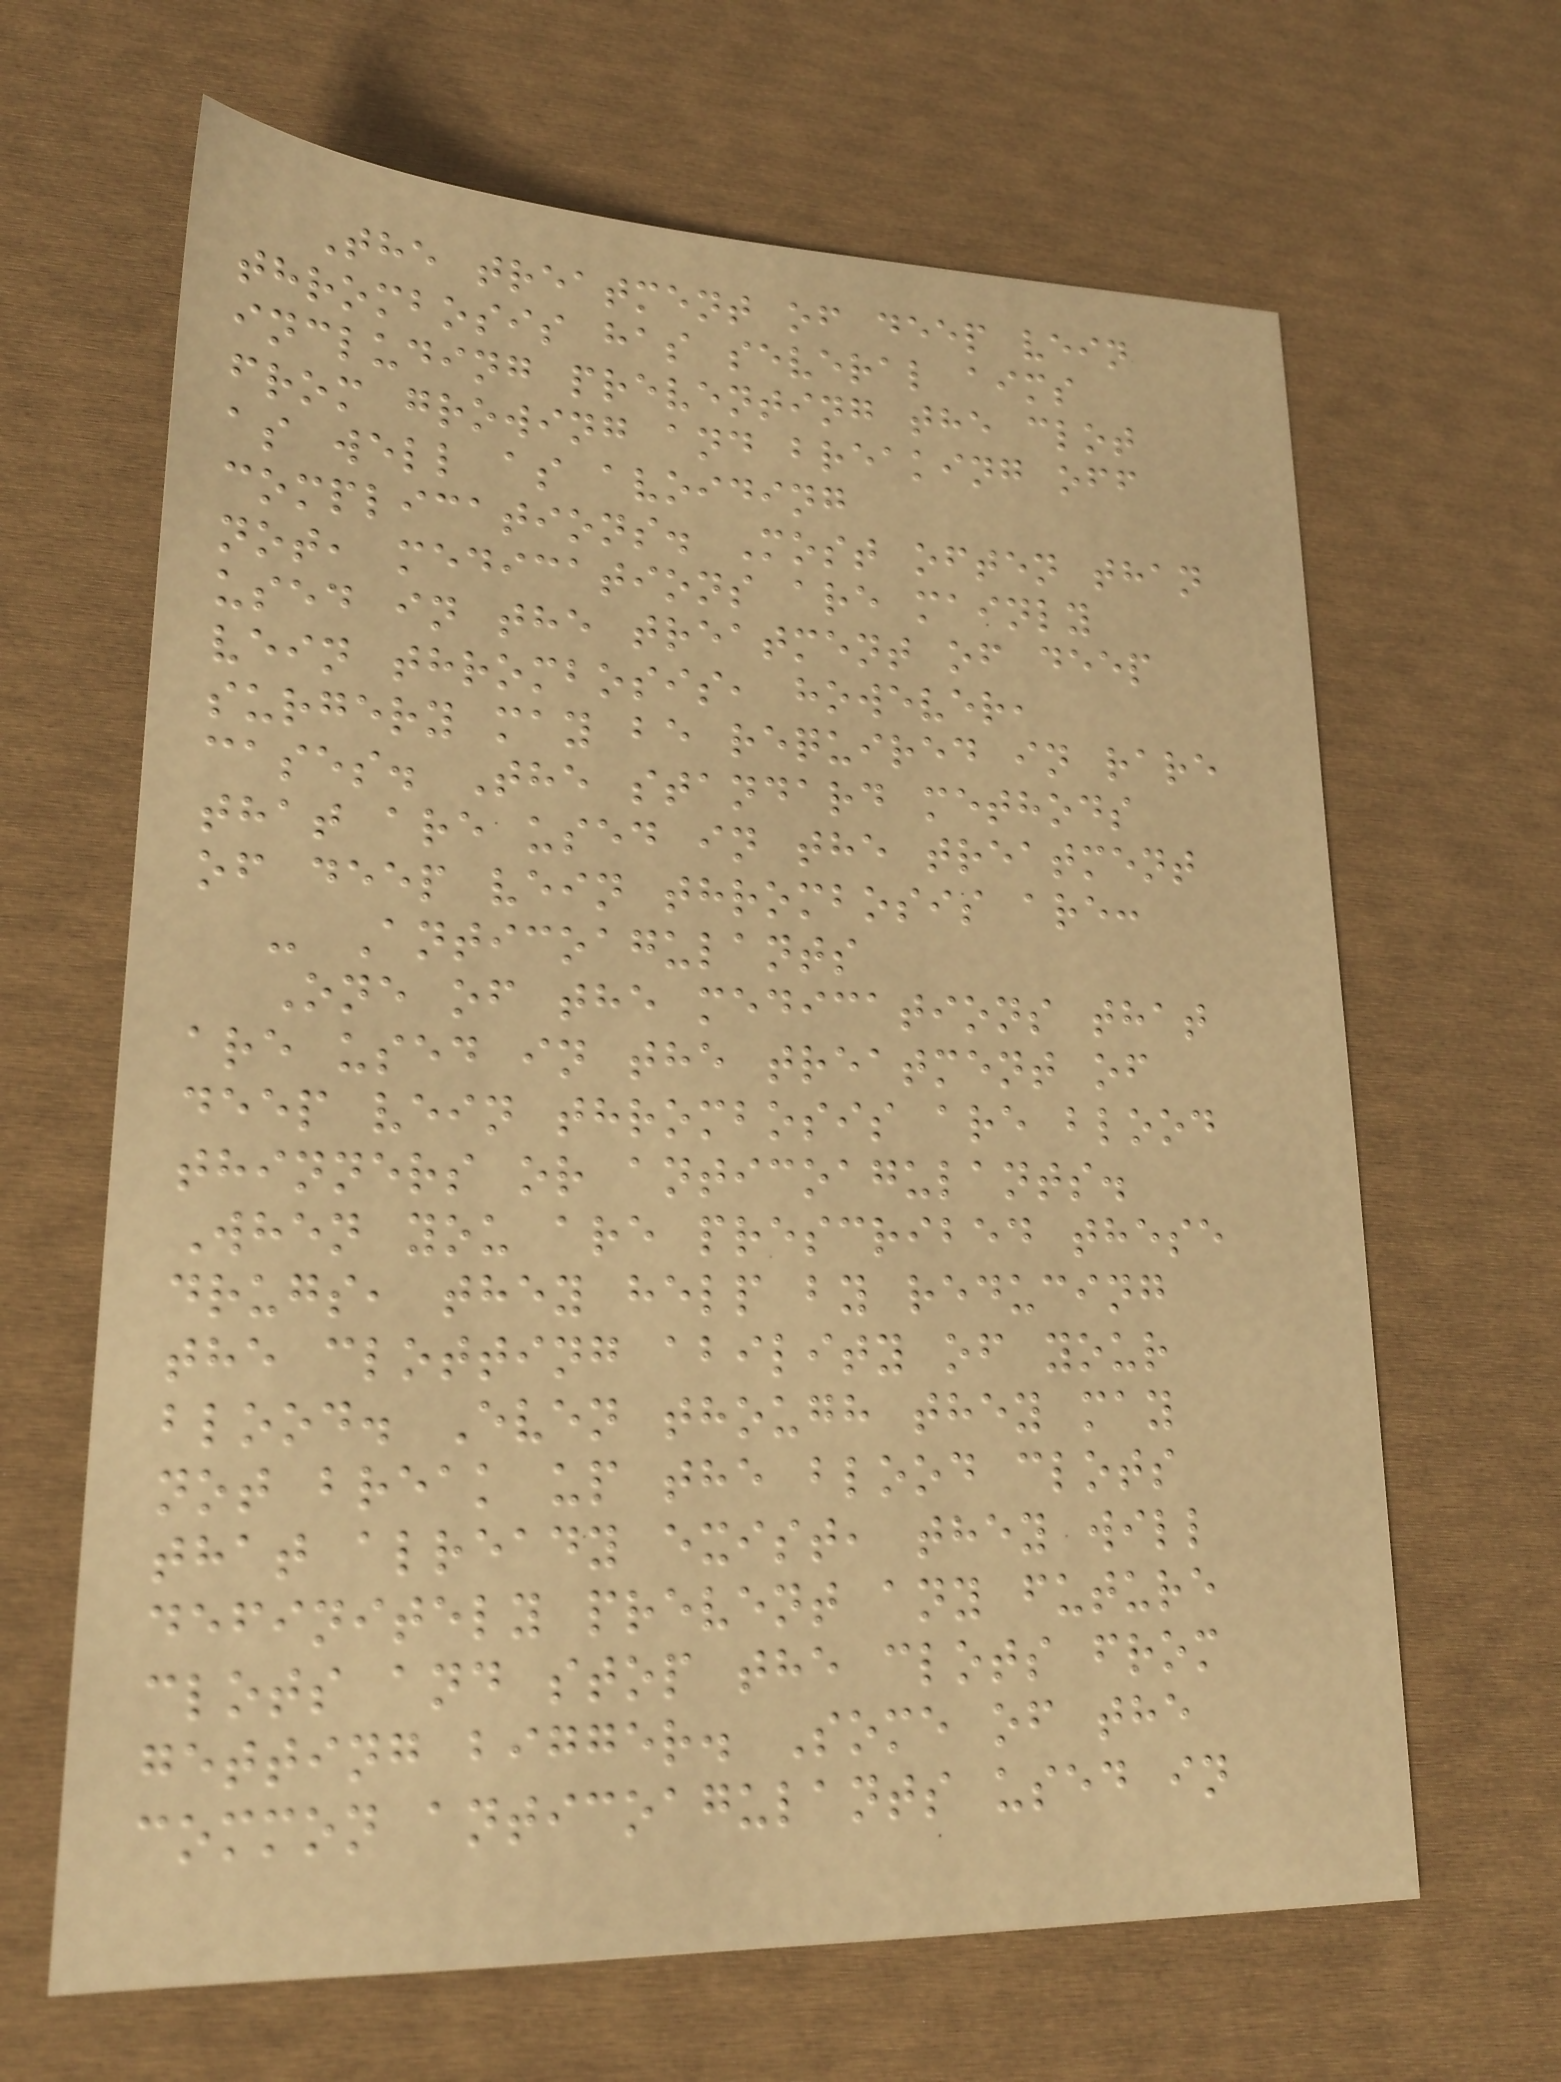The treatment of deep vein
thrombosis has several aims
including preventing the clot
from growing and breaking off
as well as avoiding
complications. Most often than
not, medications are mainly
used in the treatment of deep
vein thrombosis, however,
surgery may be required in rare
cases. The standard methods
that are used in the treatment
of deep vein thrombosis are:
- Anticoagulants
One of the medications that
are used in the treatment of
deep vein thrombosis are blood
thinners or anticoagulants.
When you are prescribed these
drugs, they help by reducing
the clotting ability of your
blood. Even though they may
not break up the blood clots
that already exist, they will
definitely prevent any future
clots and stop the clots from
getting bigger. Some of the
common anticoagulants used in
